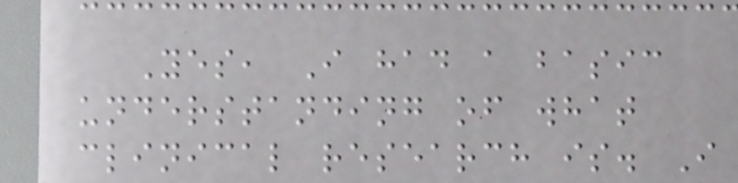Yes, I had a basic
understanding of what
clinical research is. I
